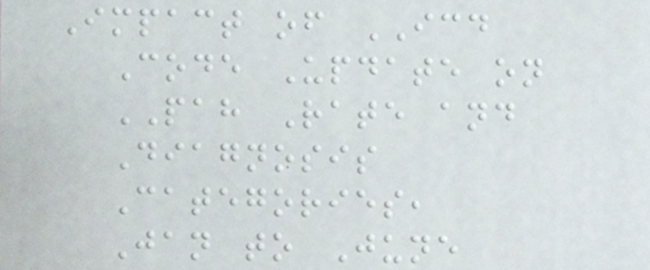Impact of ICD
Code Update on
PAH Rate and
Diagnosis
Categories,
Jan to June
